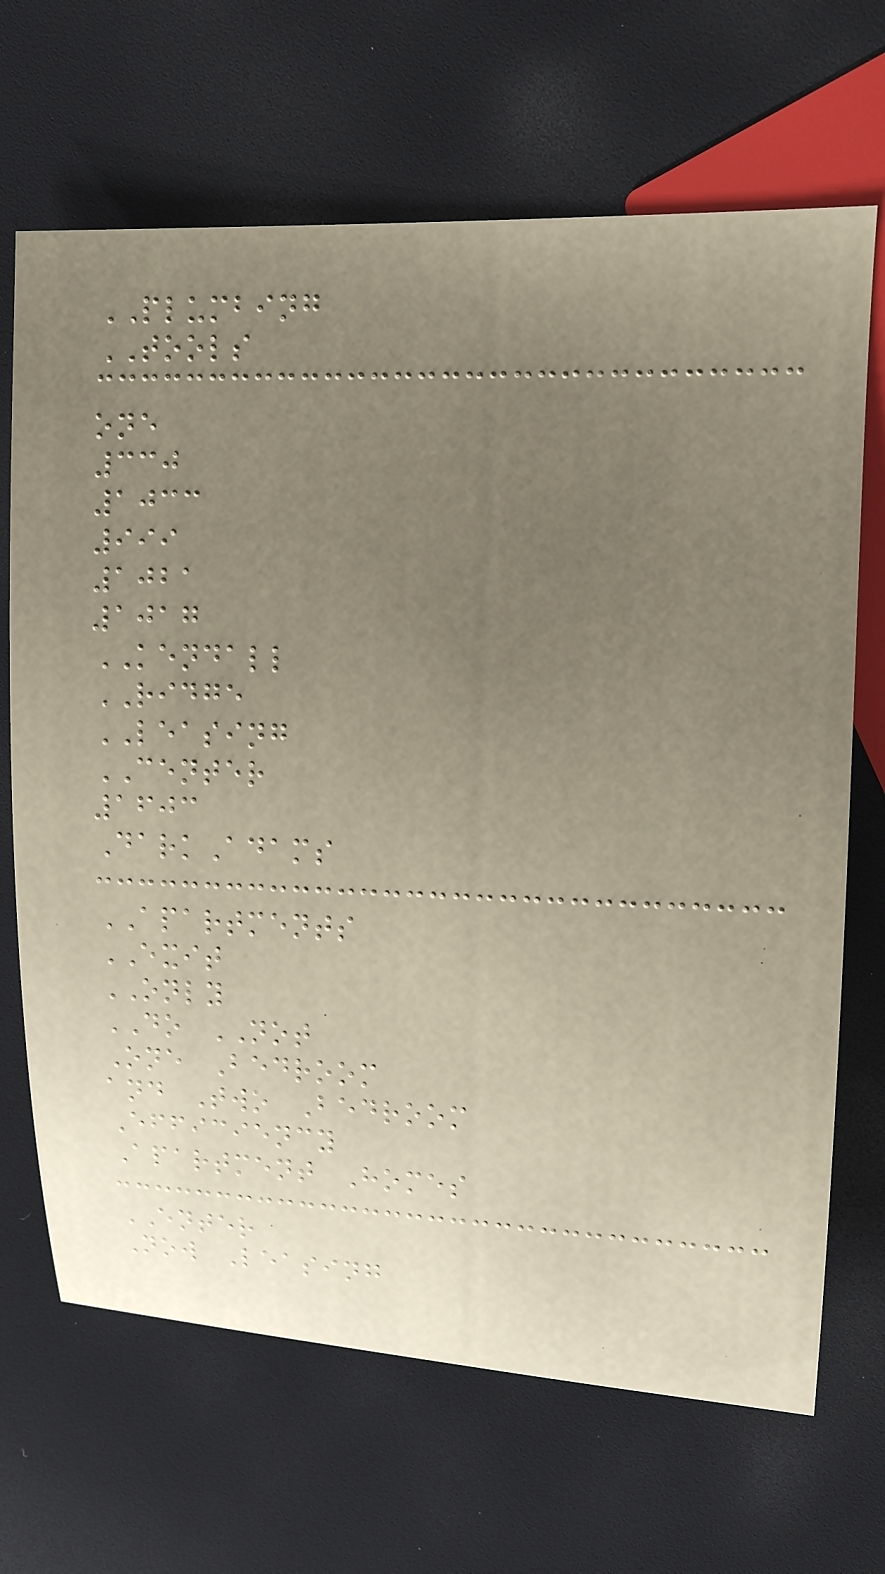PLUMBING
TOOLS
one
330
1033
999
1021
1017
KENDALL
RIDGE
LEASING
CENTER
1603
DarkAdams
APARTMENTS
EXIT
ONLY
DO NOT
One Bedroom
and Two Bedroom
Efficiency
Apartment Homes
ENTER
Now Leasing
